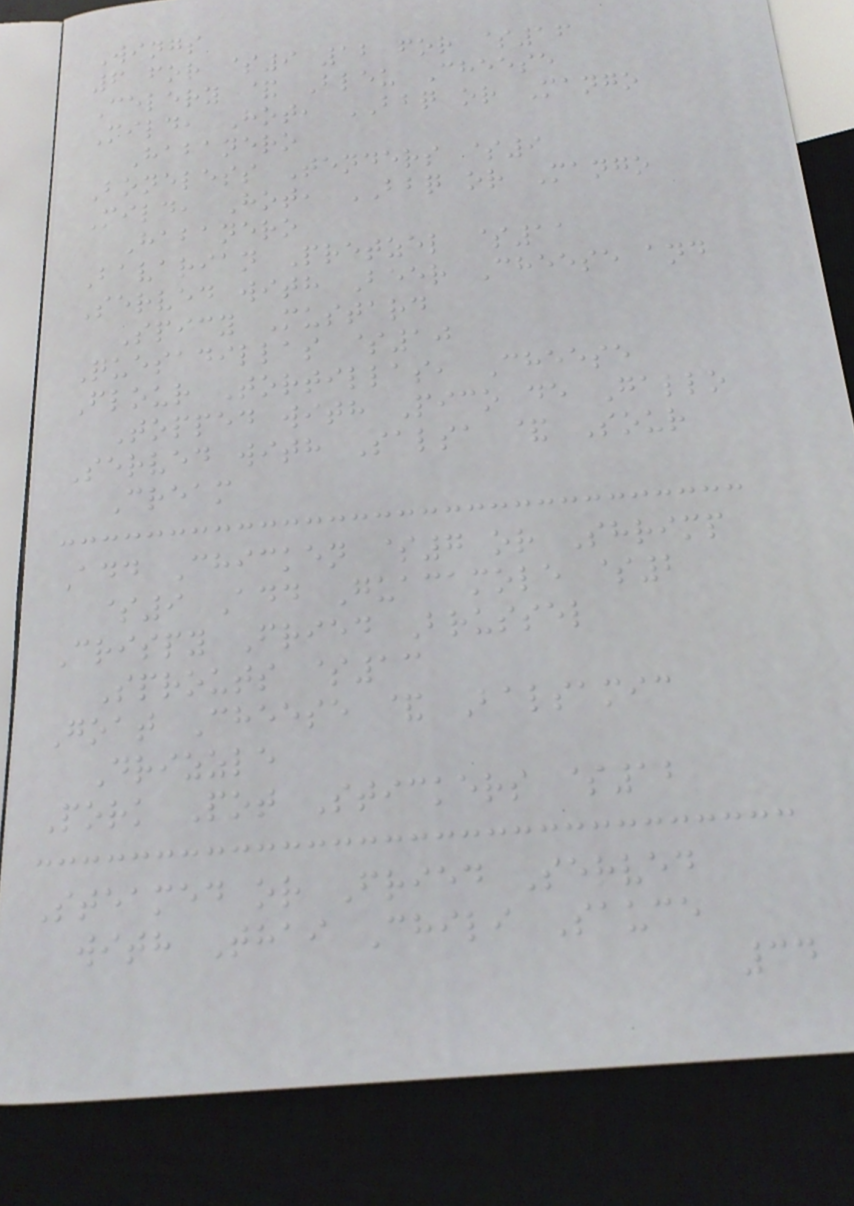Wings
6 for $9 12 for $16
Celery & Bleu Cheese
Mild, Hot, BBQ or Mango
Habanero
Boneless Tenders $9
Mild, Hot, BBQ or Mango
Habanero
Bavarian Pretzel $11
Served with Beer Cheese and
Spicy Mustard
Quesadillas $10
Flour Tortillas, Cheese
Topped with Pico de Gallo
Served with Salsa & Sour
Cream
Add Chicken $7 or Shrimp
$9 Add Guacamole $2
Crispy Fried Brussel
Sprouts $13
Goat Cheese & Balsamic
Drizzle
Pork Pot Stickers $12
Steamed or Fried Served
with Thai Chili Sauce
34
